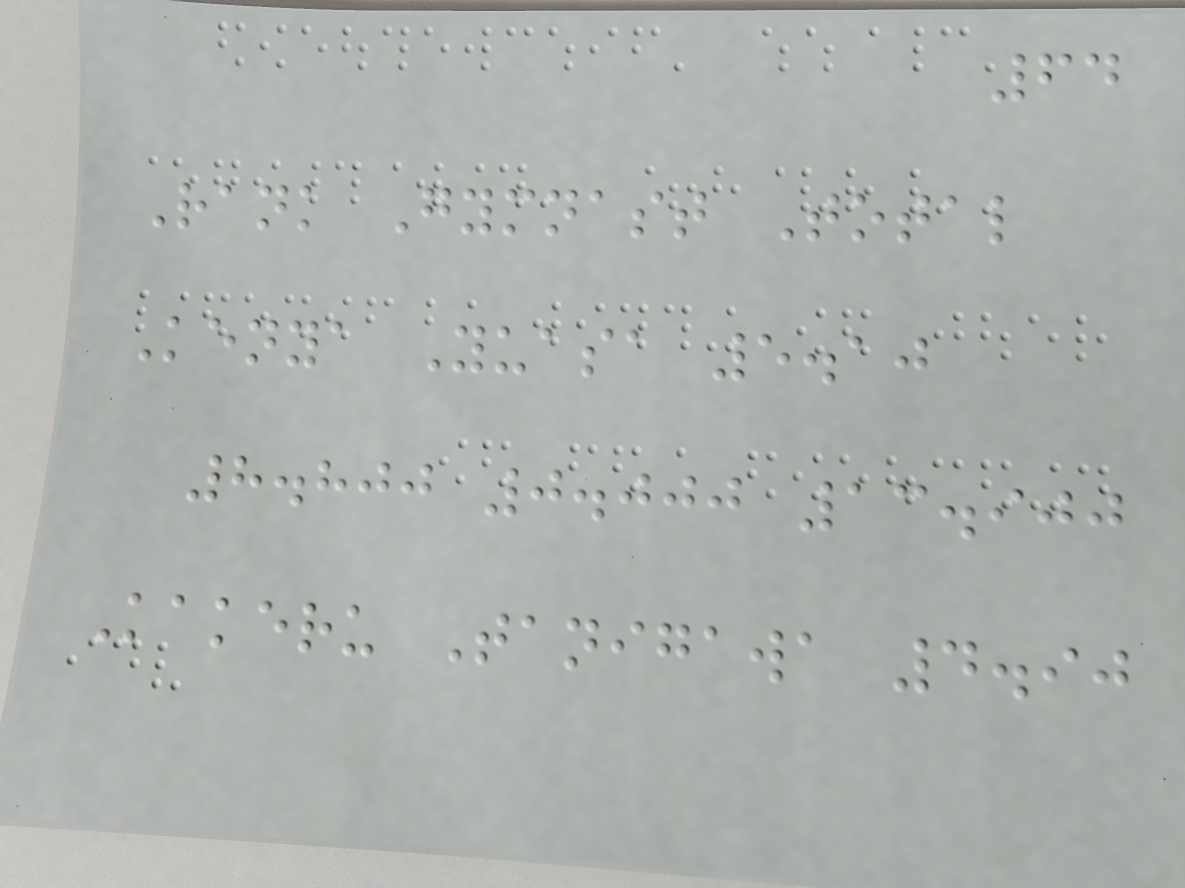64
Rank Gymnast Total
Kenya Yuasa 5.10
8.800 0.000 13.900
Kakeru Tanigawa 4.90
